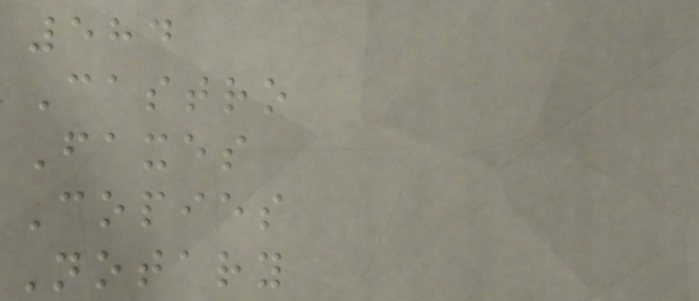584
Castro
Faxes
Copies
Notary
